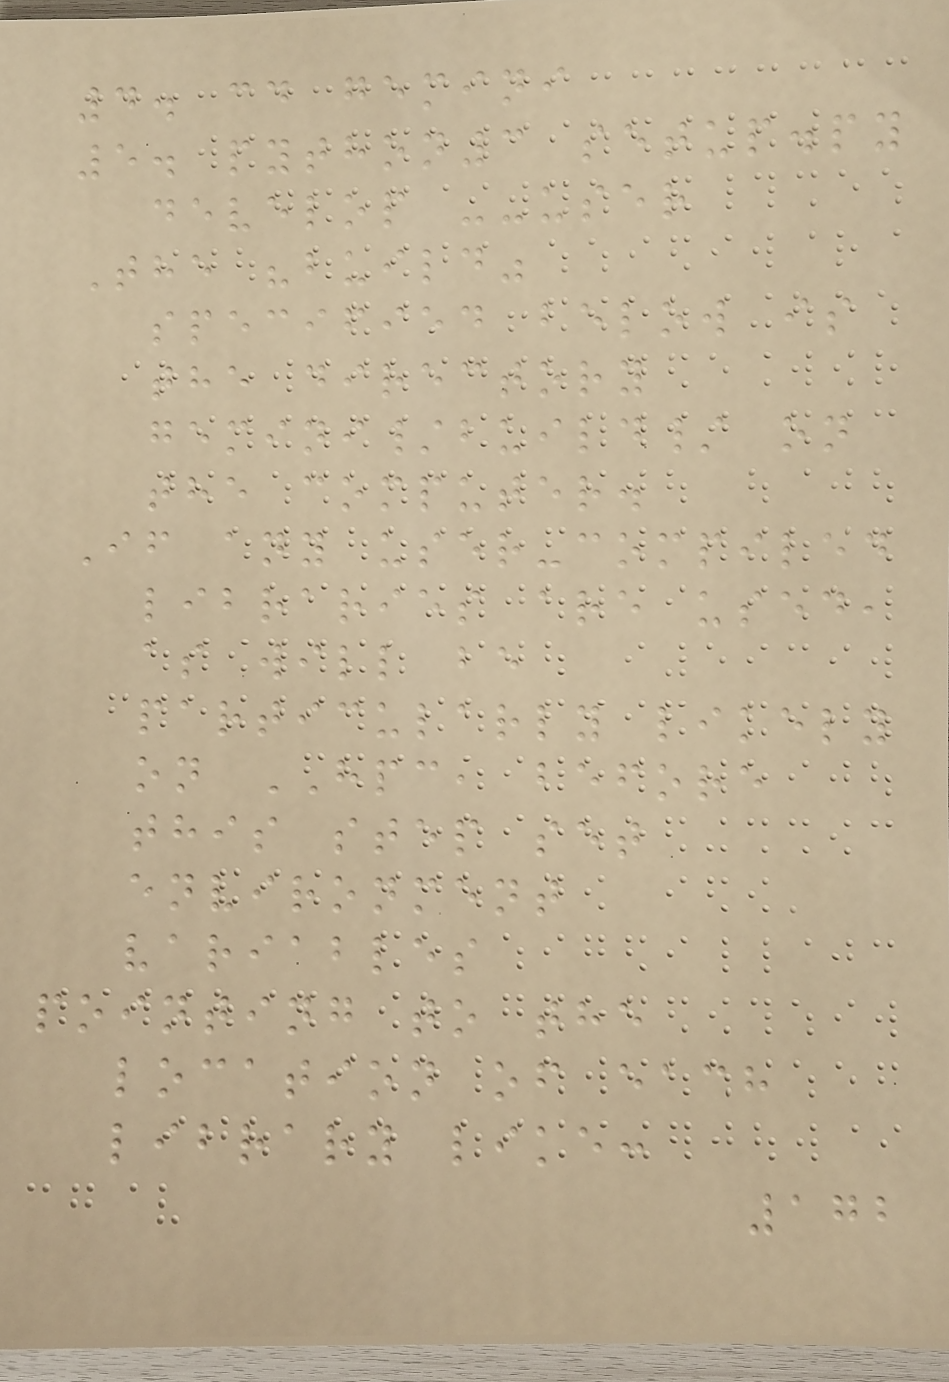4. cd gemini
5. python3 setup.py
develop --user
The "build"
specified below is
the directory
gemini/build/ on
the computer.
If any user-compiled
libraries are used,
as will be
particularly likely
on HPC, before
this step set
environment
variables
pointing to the
location of each
library like:
172
